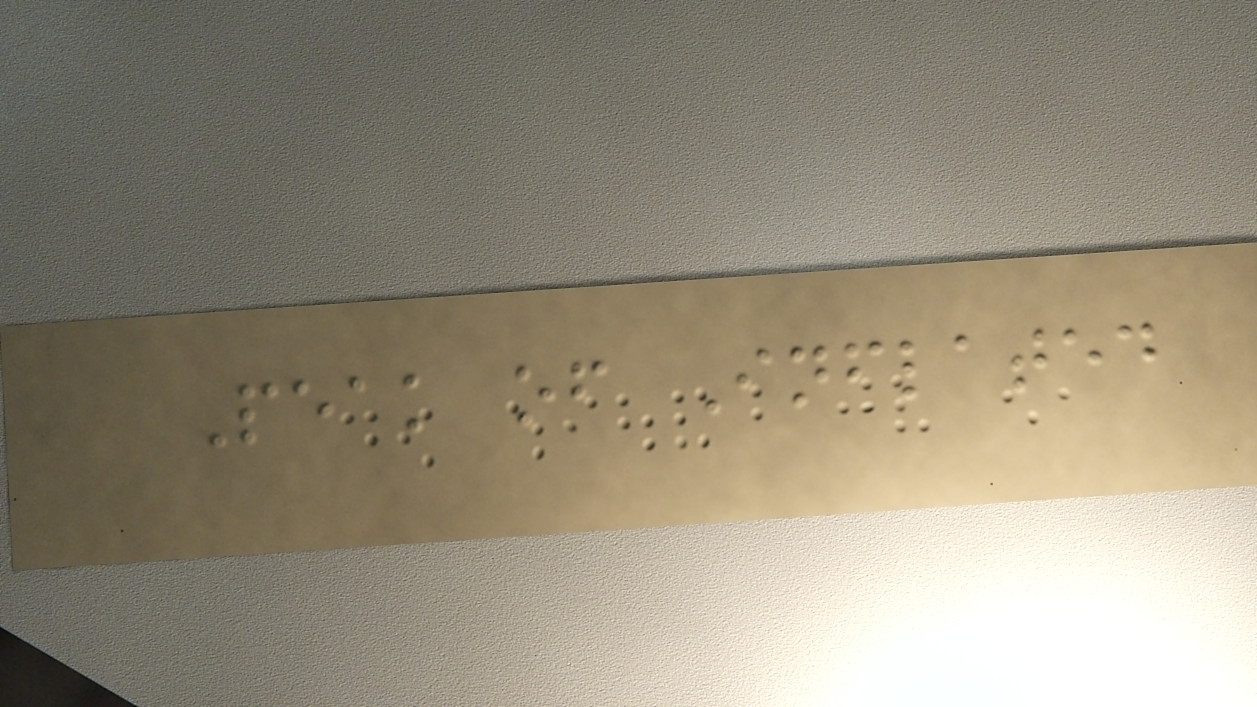Peak of Inflated
